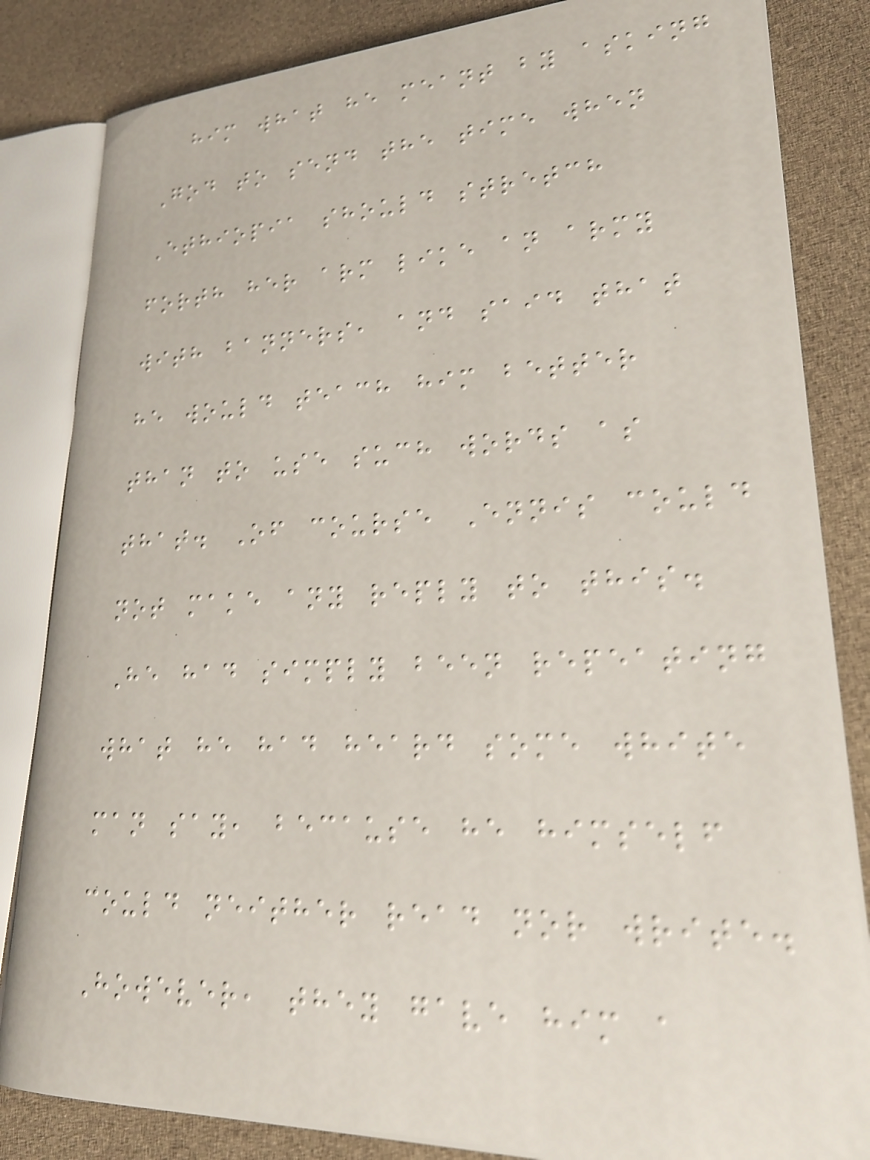him what he meant by asking
God to send the time when
Ethiopia should stretch
forth her arm like an army
with banners, and said that
he would teach him better
than to use such words as
that. Of course Ennis could
not make any reply to this.
He had simply been repeating
what he had heard some white
man say, because he himself
could neither read nor write.
However, they gave him a
